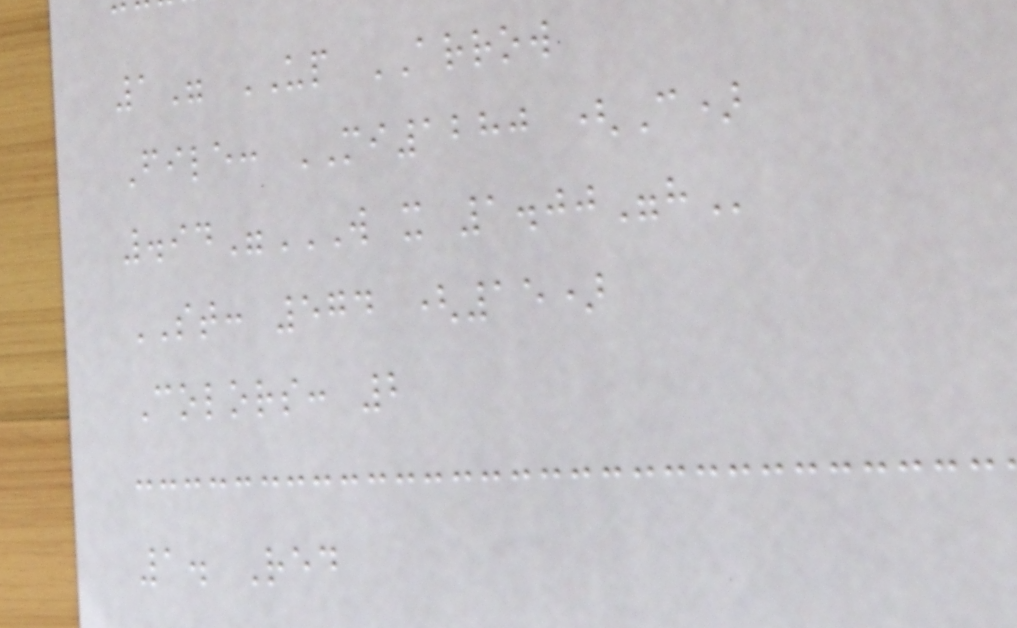1" UP ARROW
File: MI1280 (C)
.94"W X 1.00"H
ST: 574 (15)
Colors: 2
1. Red
